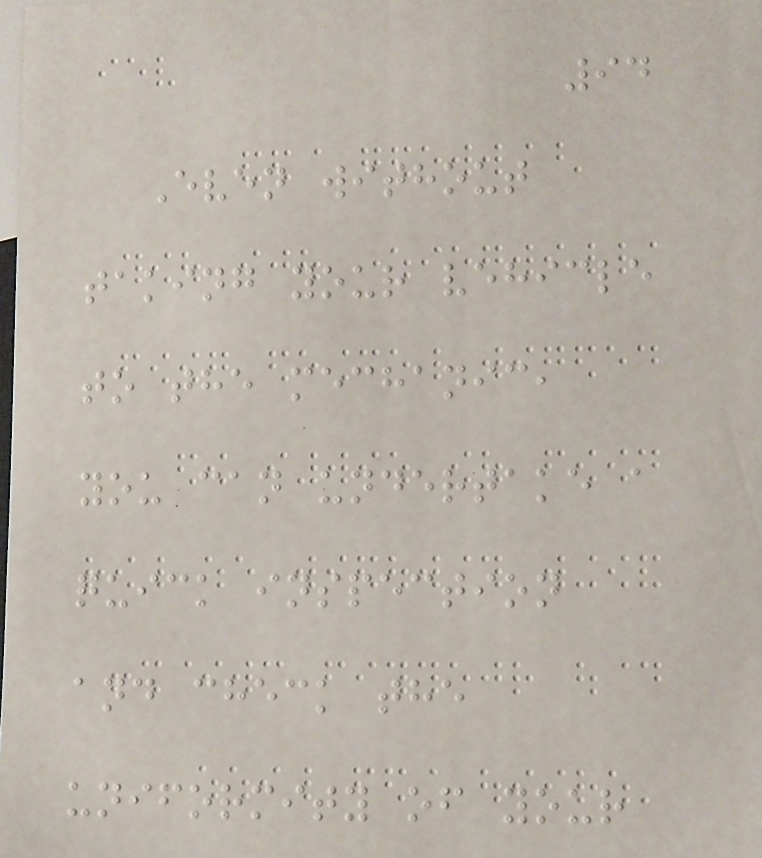94
Even without
taking your vehicle
to the mechanic,
you can undertake a
quick inspection
and check the
uniformity of your
